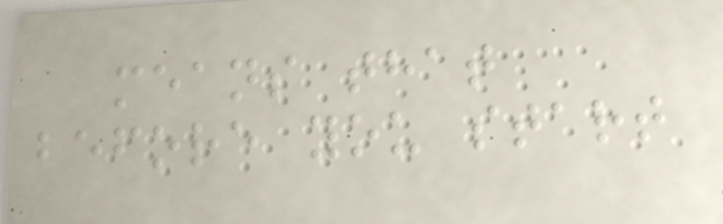means that
before you start
